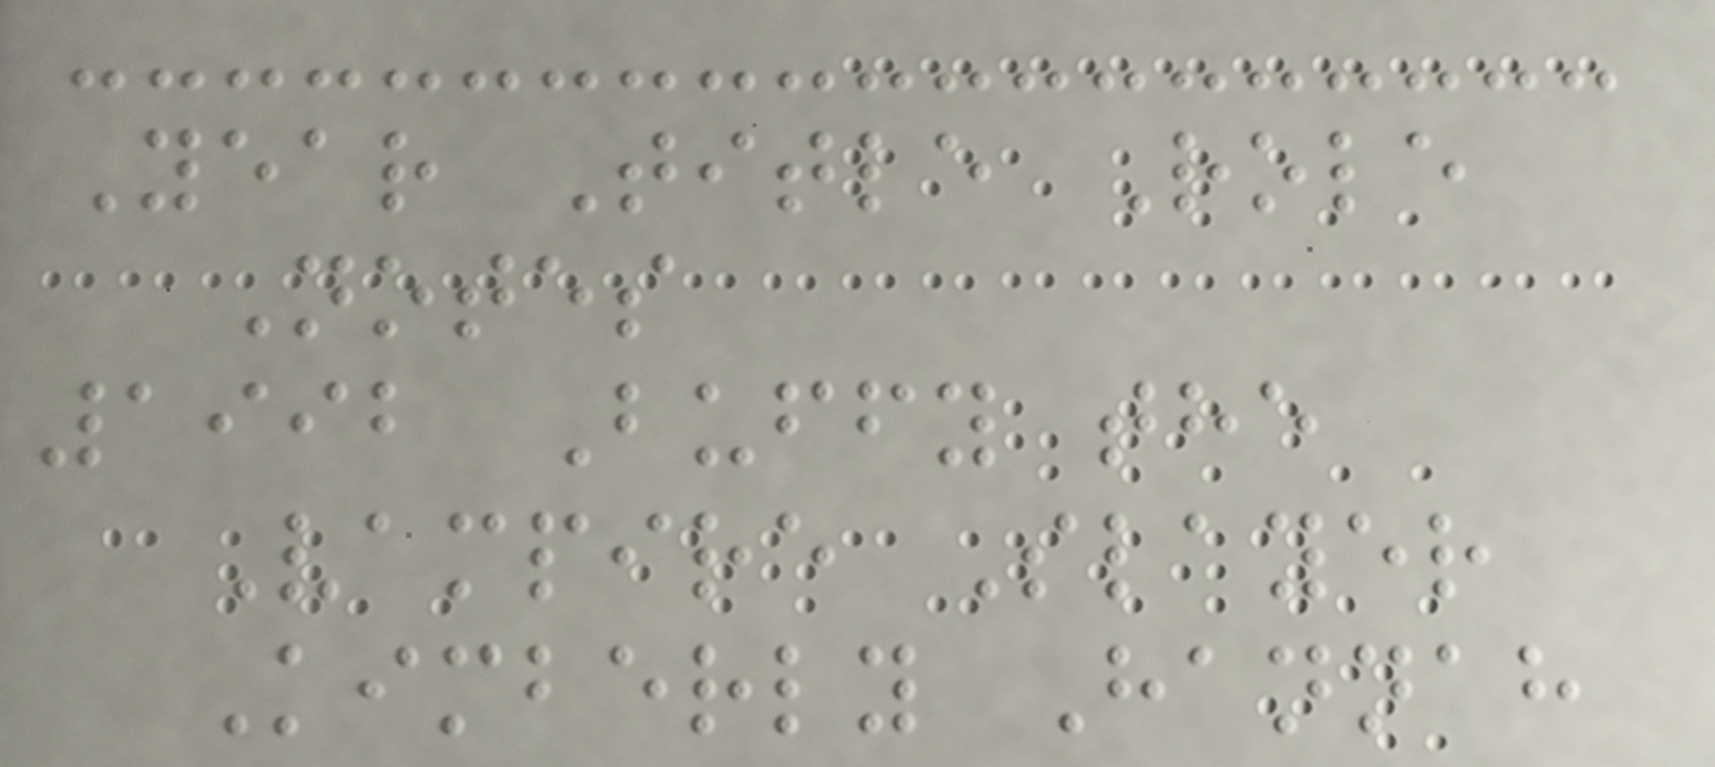Year Title Role
Notes
1992 Buffy the
Vampire Slayer
Kimberly Hannah
